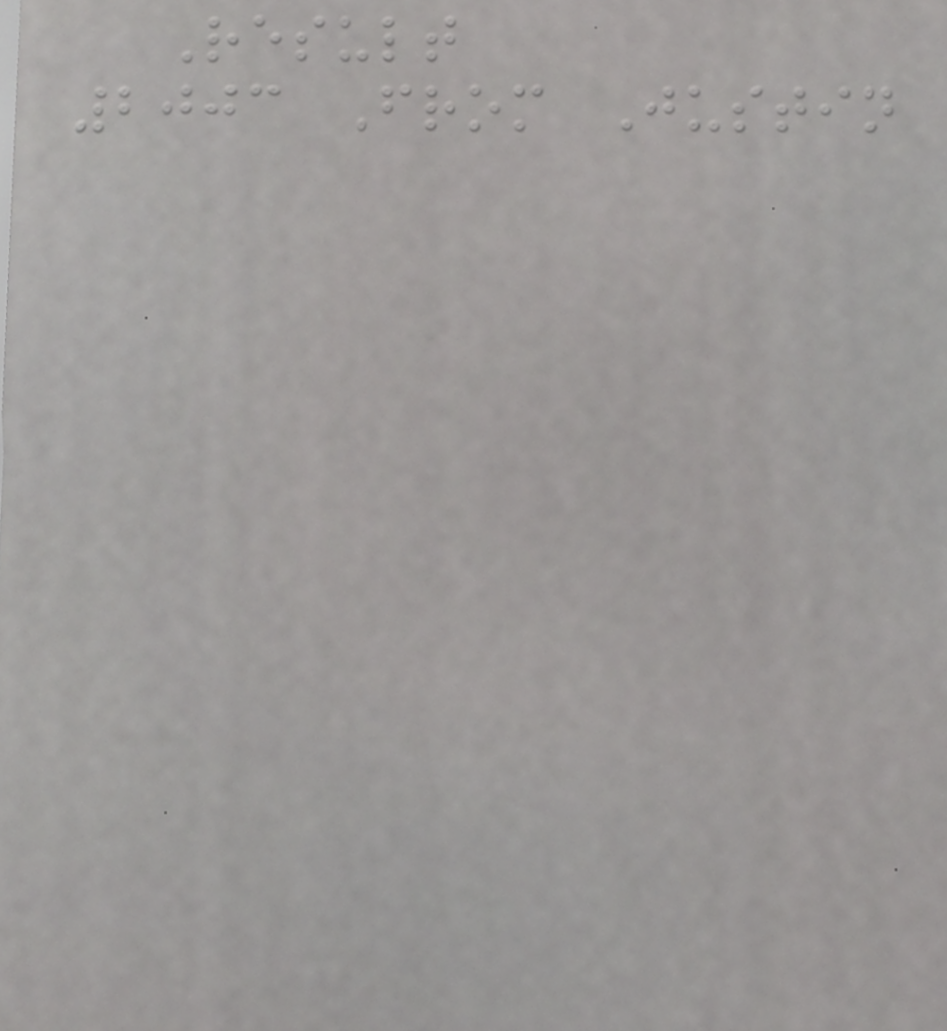Result
2003 From Justin
